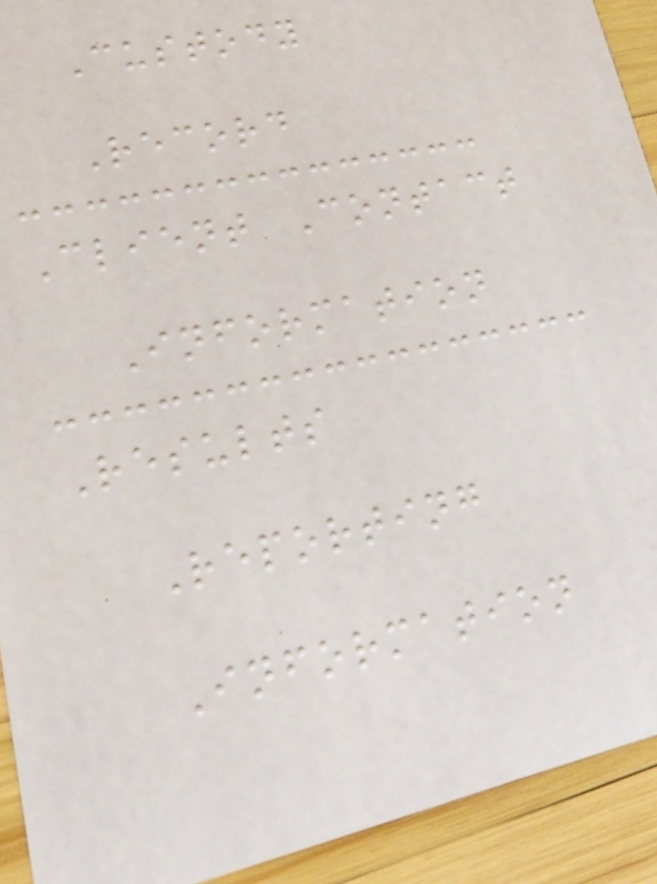Custody
Record
Client Contact
Information
Results
Reporting
Information
